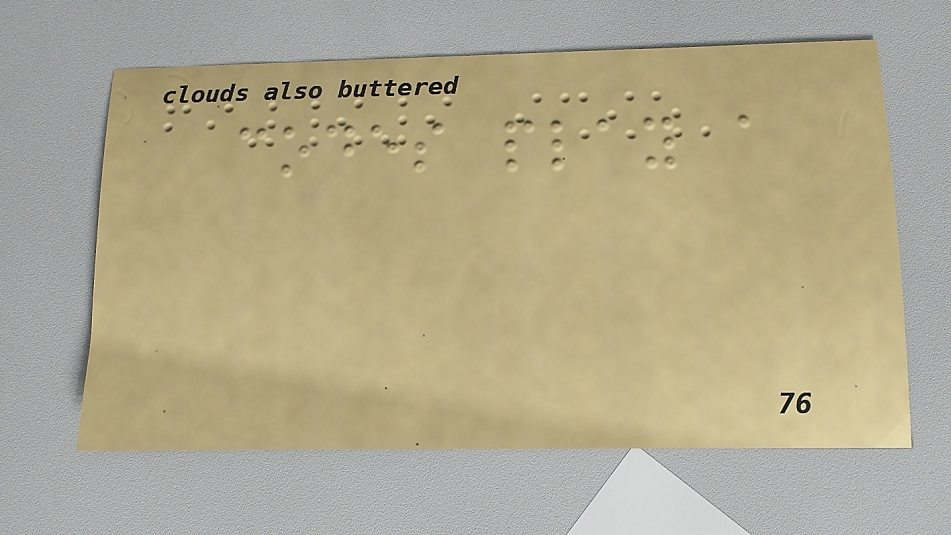codes play a
